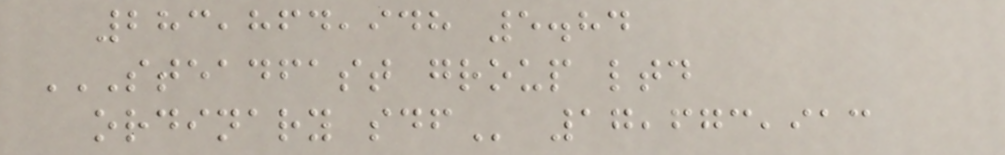283,864,948 5.84
STEADFAST GROUP LTD
ORDINARY SDF 17,673,913
